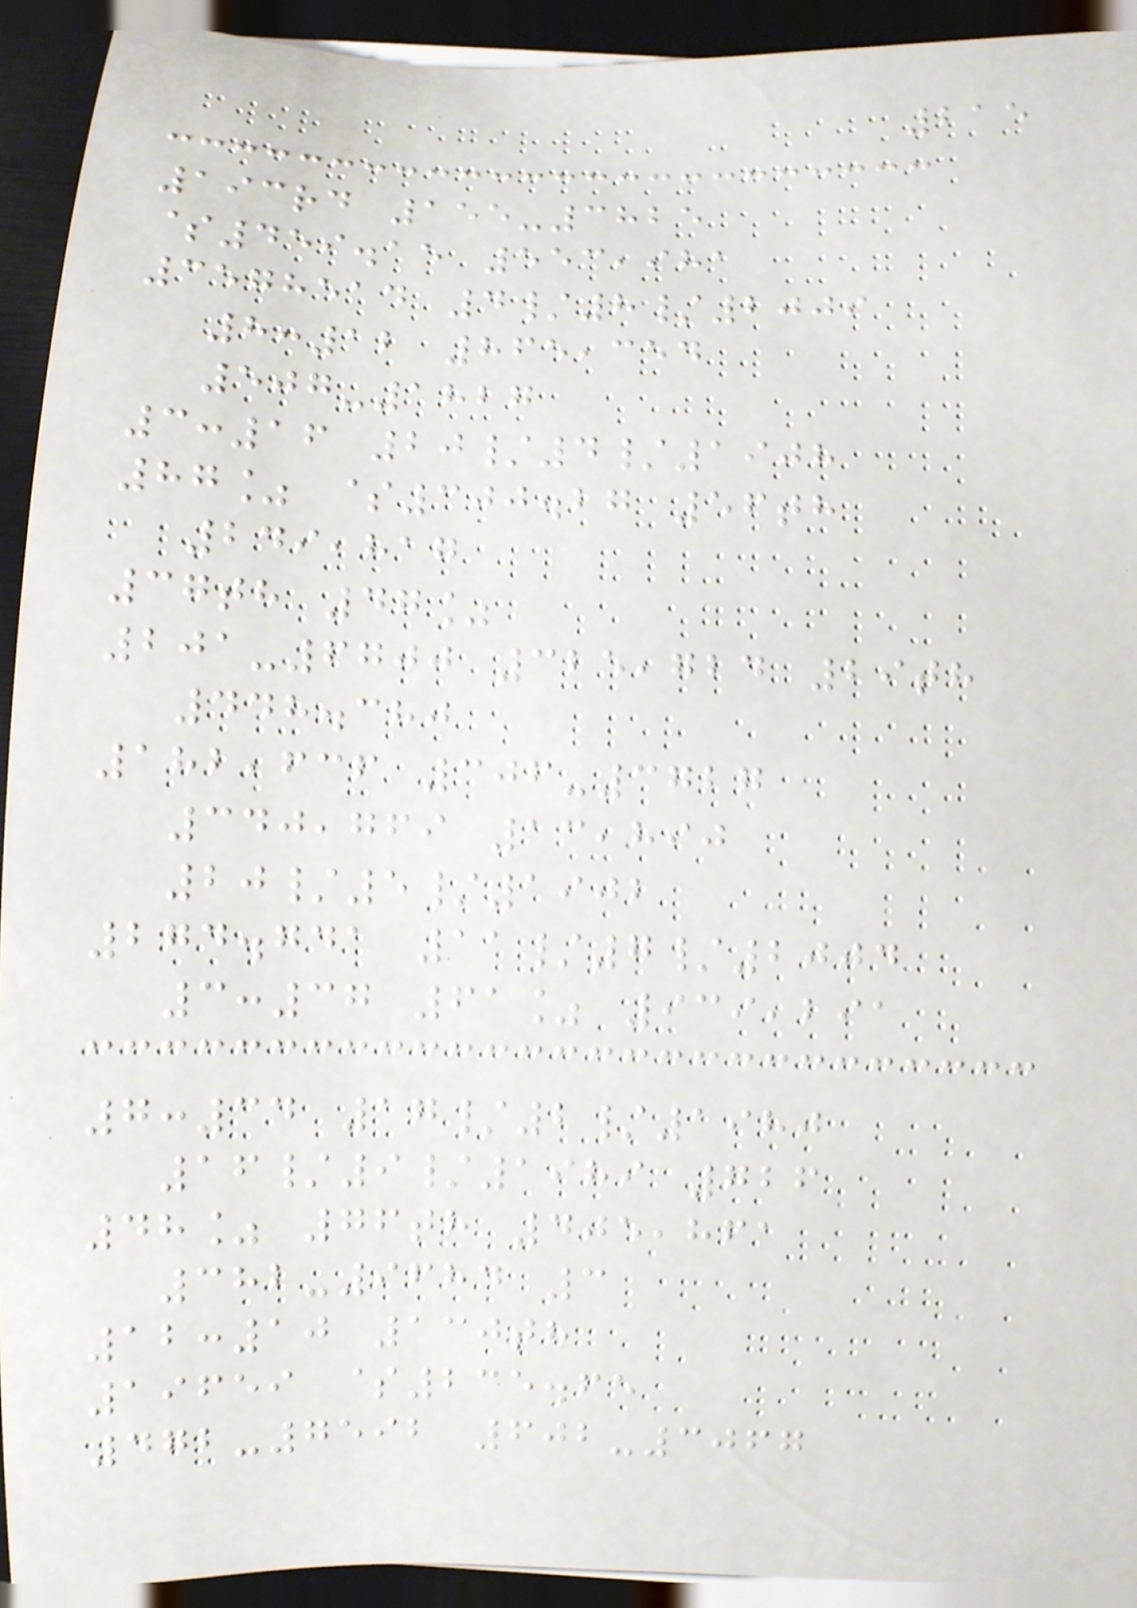215
193rd 155-3825
$459.15 553,981
3578514 4/8/2009
8:12 865,354
507-1827
3:16 20/4/1908
87% $300.27 56th
249,817
37th 47%
201-6700 325,724 29th
448.380
182,636 306-3727
340,769 13,890
20/5/1902
274.741 11/7/2004
3:37 61% 939,291
7:34 17/2/1980
16/9/1989 726
48% 76th 405,861
382-9684 3
12:10 130th
19659 $235.65
472-7592 602-3067
